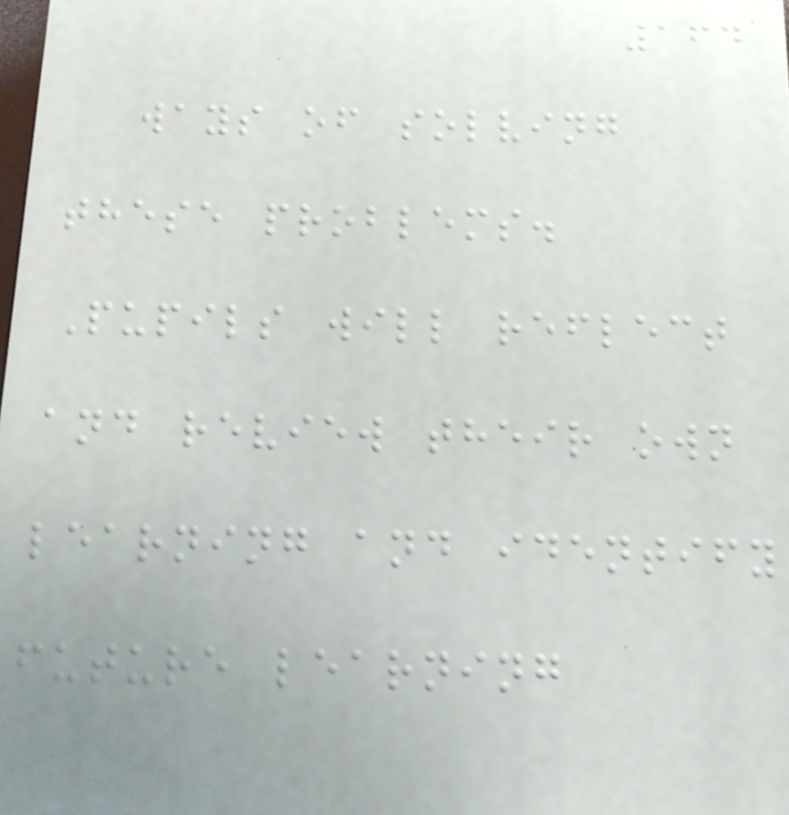164
ways of solving
these problems.
Pupils will reflect
and review their own
learning and identify
future learning
